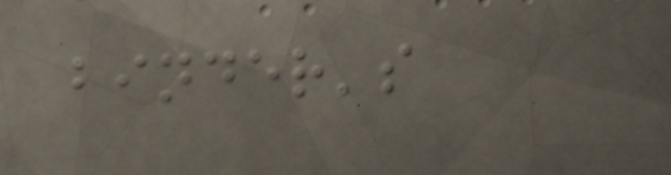binder's
